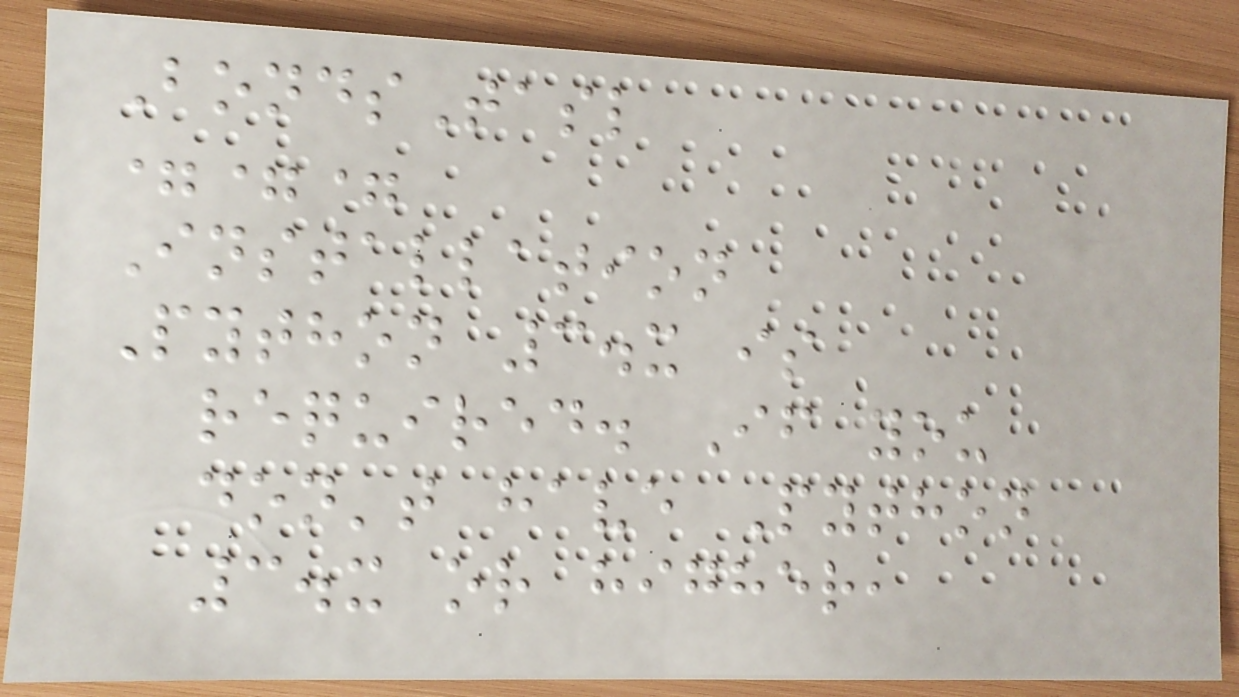BondsTasl
===
Installation
Python 3.x is
required. If you
don't have Python
3.x or higher,
